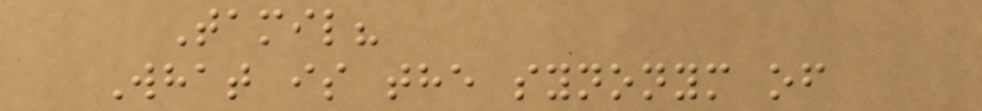Tamil?
What is the synonym of
